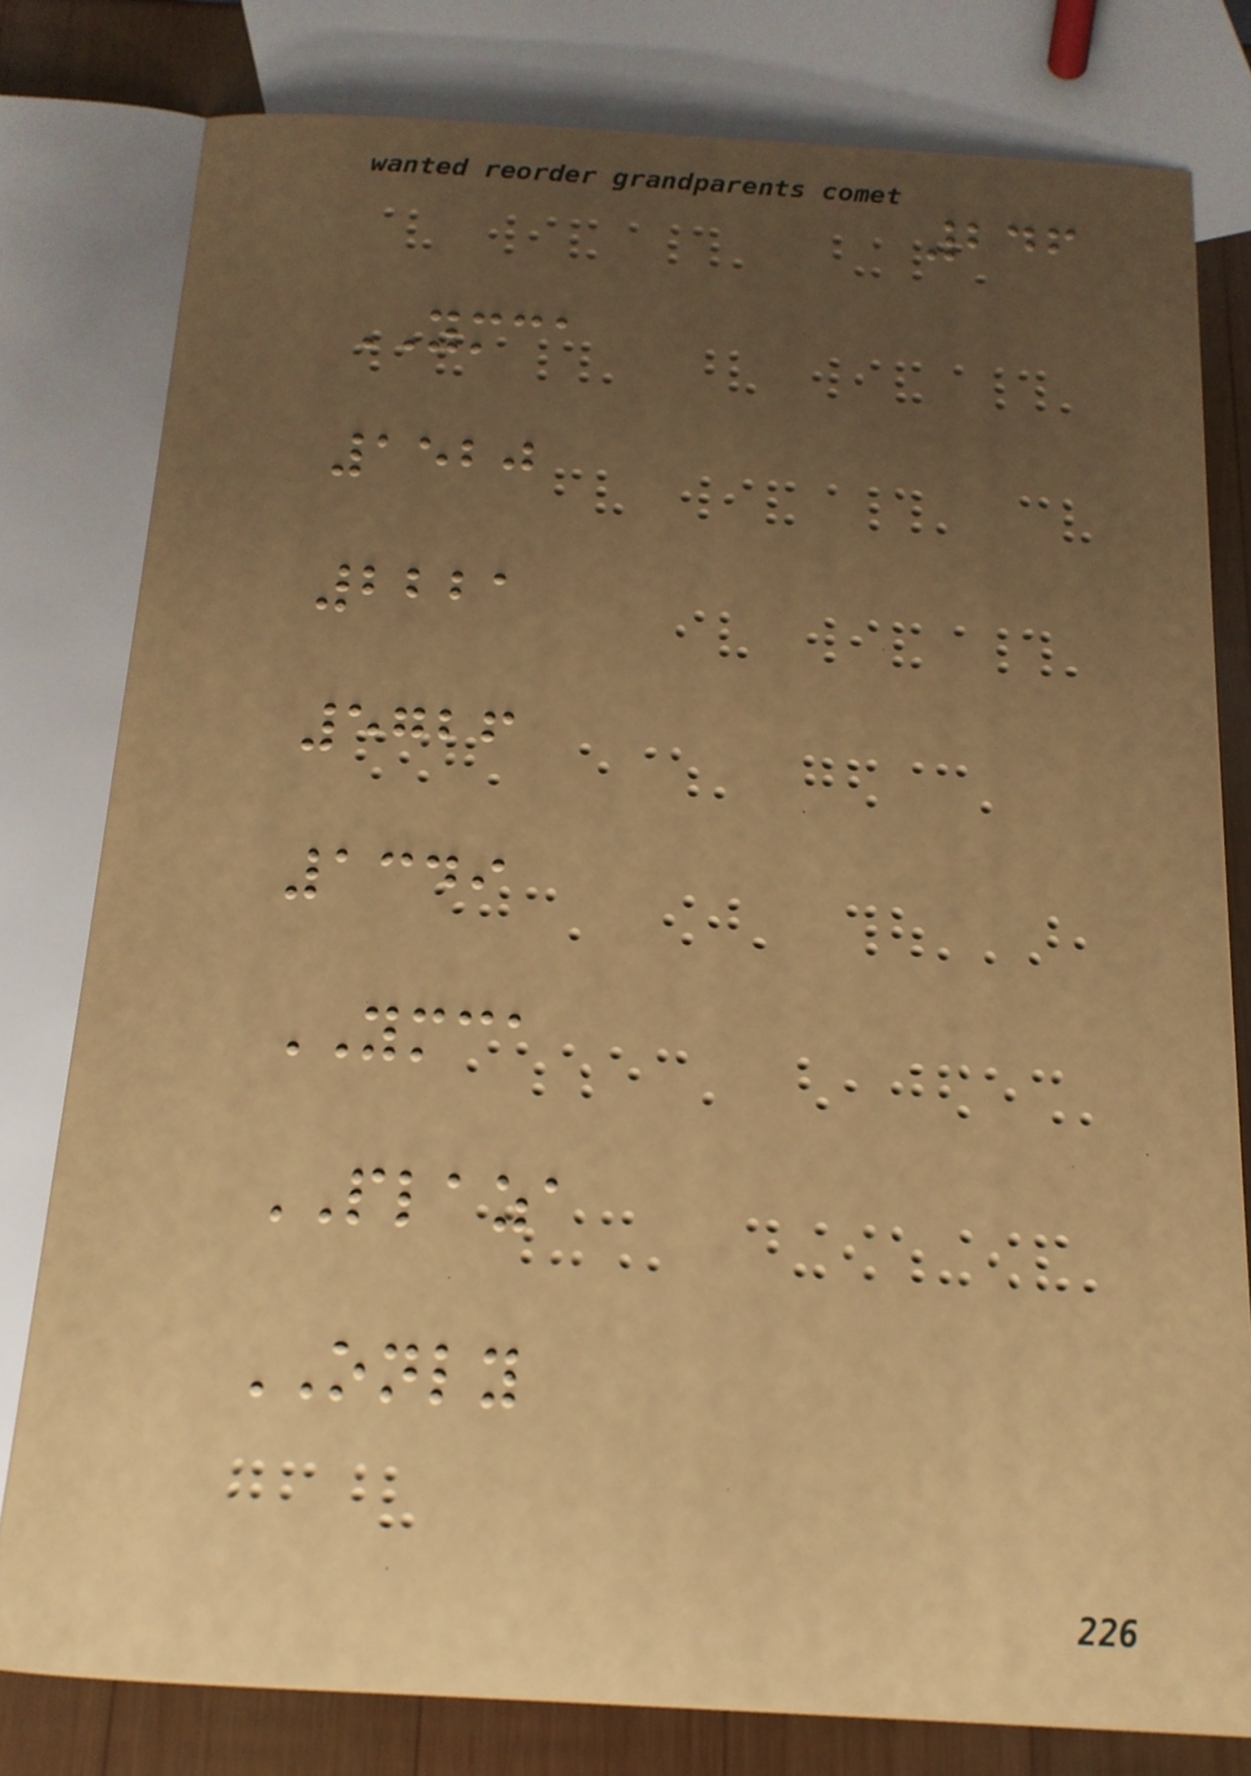246
YMCA
1520
2221
5726
1349
YMCA
PLAZA
ONLY
